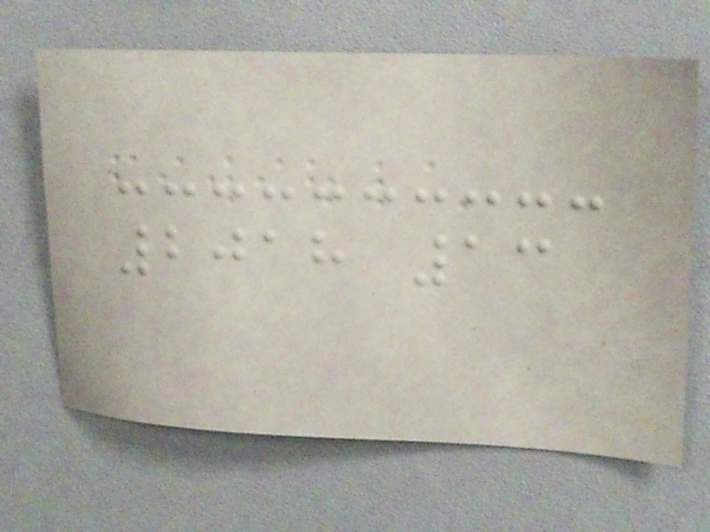2018 13
